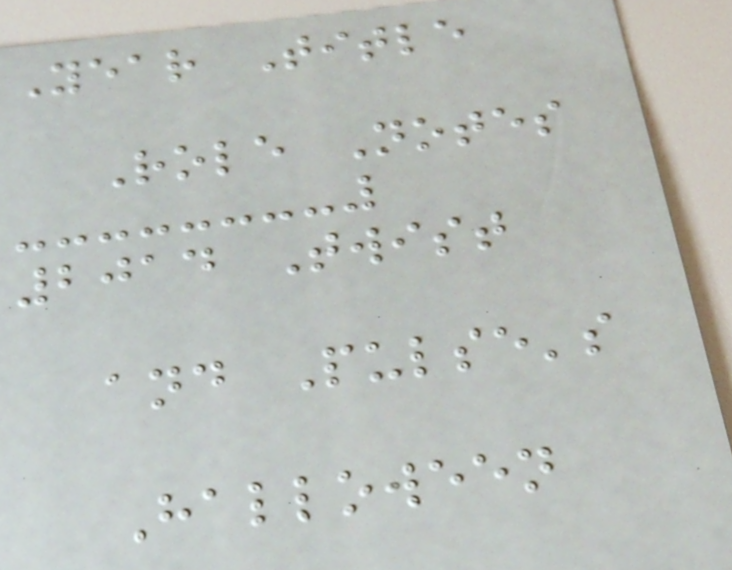Year Title
Role Notes
2014 Twist
and Pulse's
Halloween
